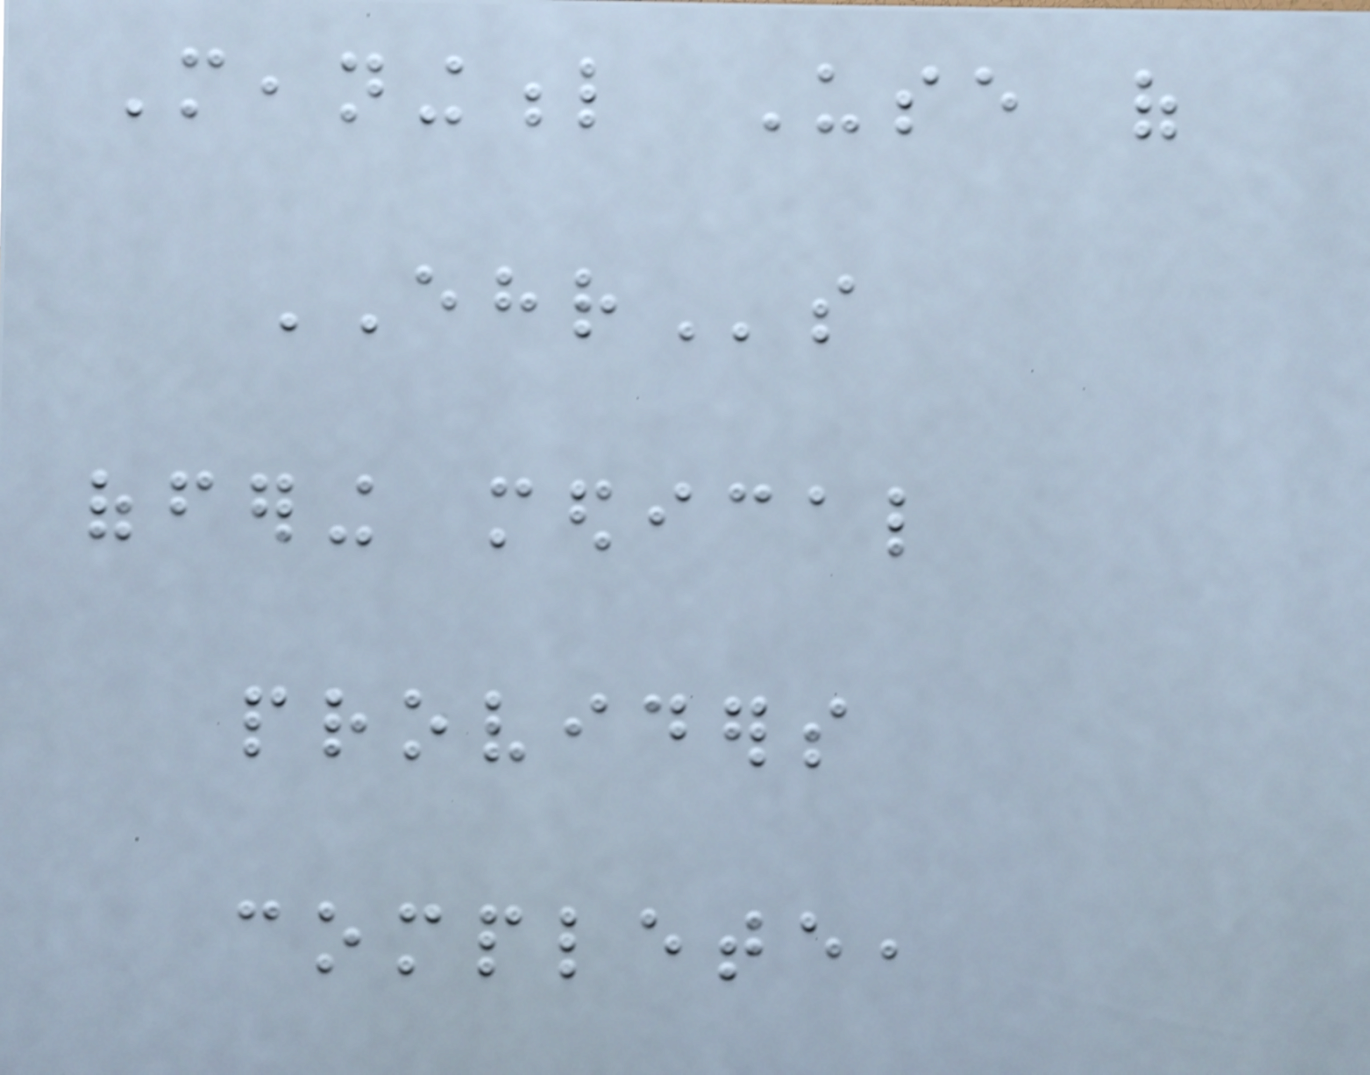Meaningful Use of
EHRs
offering medical
providers
complete,
